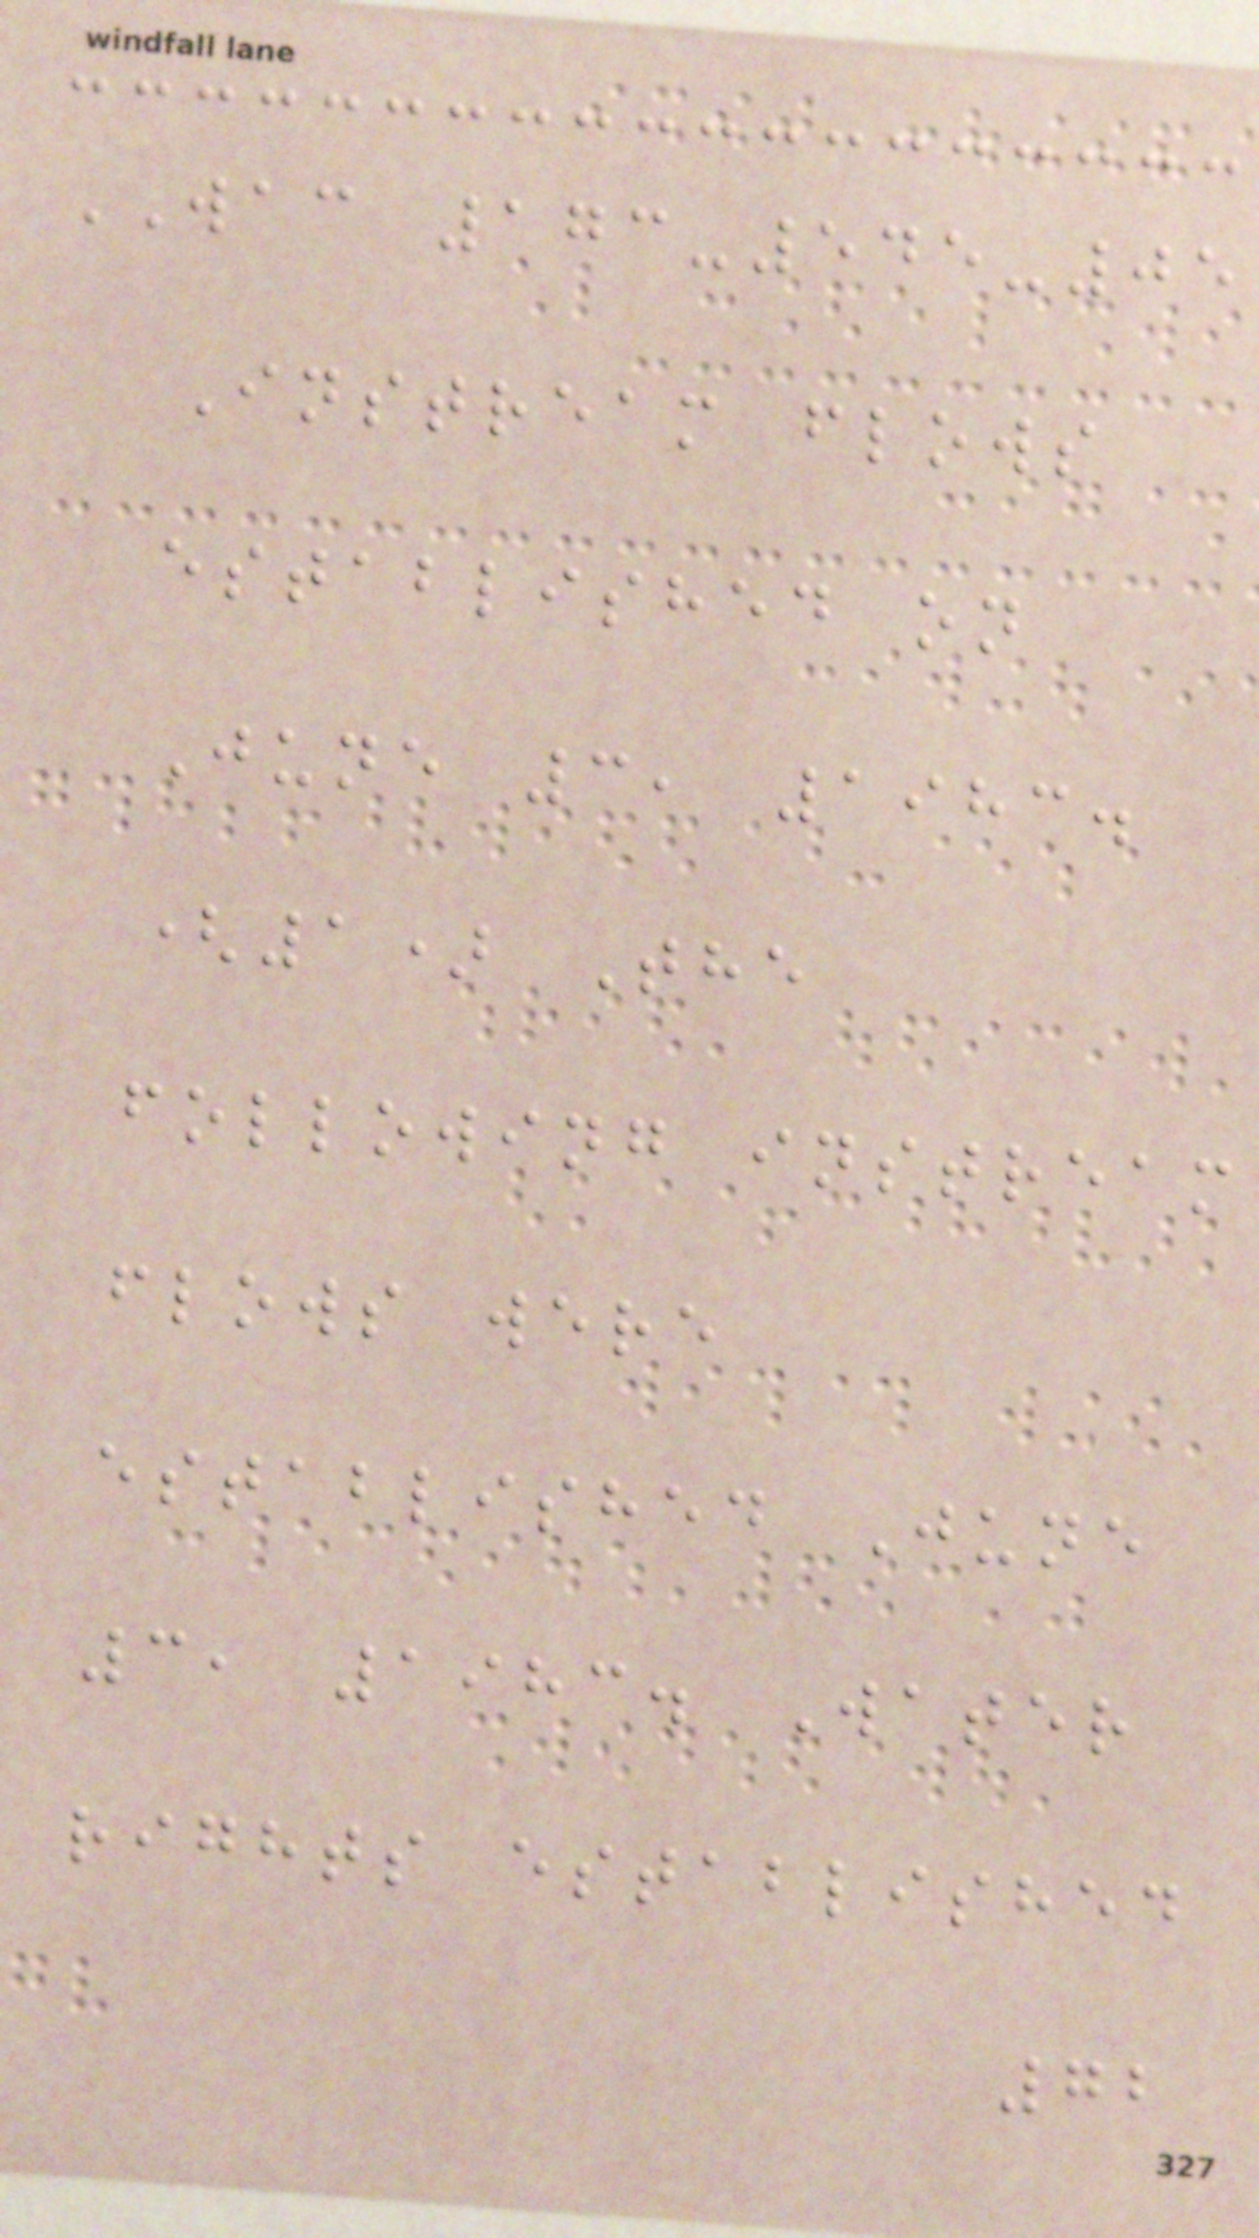WAC 173-545-05
Instream flows
established on
June 3, 1983.
(1) The
following instream
flows were
established June
3, 1983. Water
rights established
72
